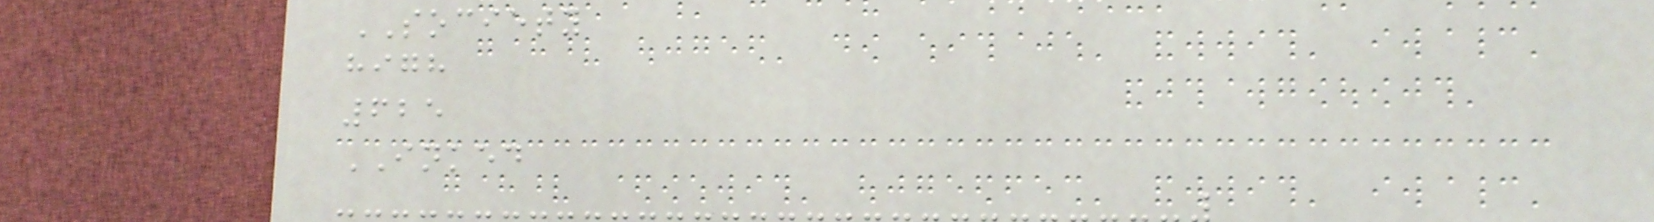SOCIETY
high
625
INKED
